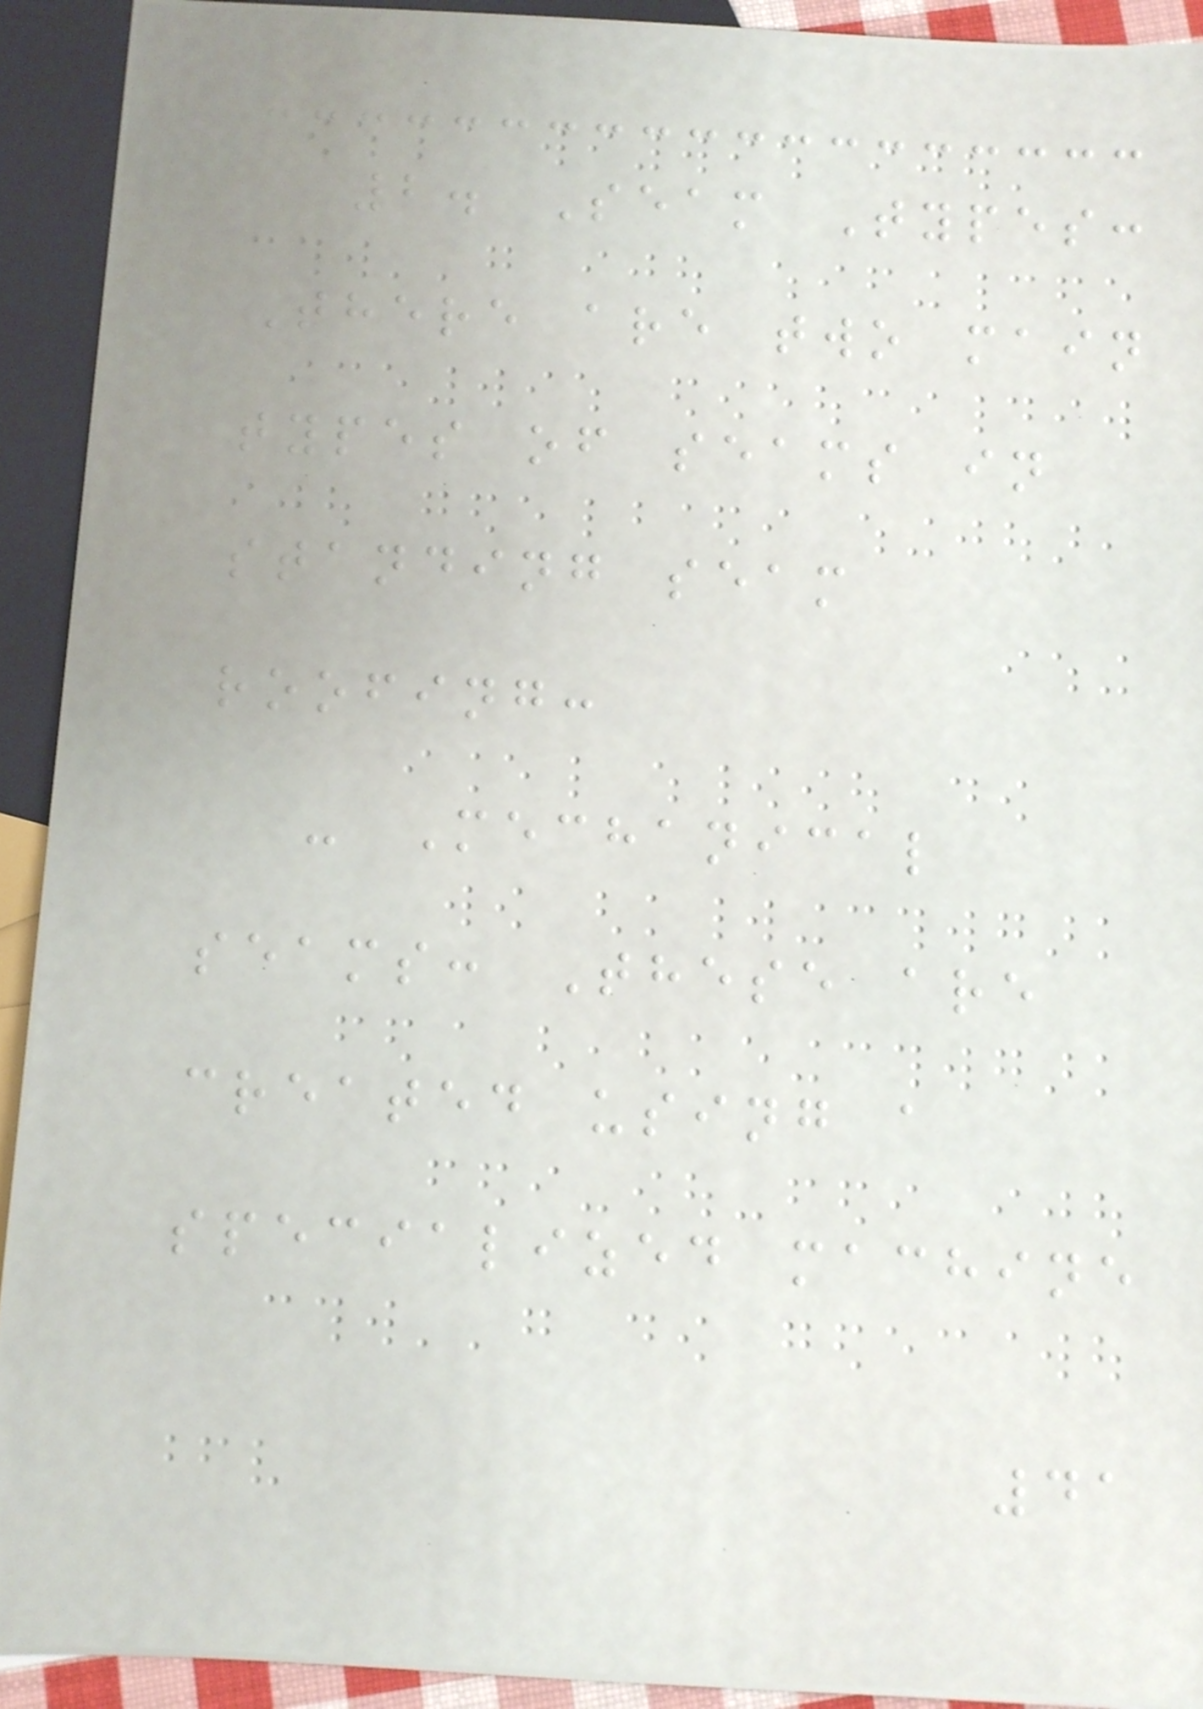2. Seam Types:
There are two main
types of seams in
standing seam
roofing:
- Mechanical
seams: These are
created using a
specialized machine
41
